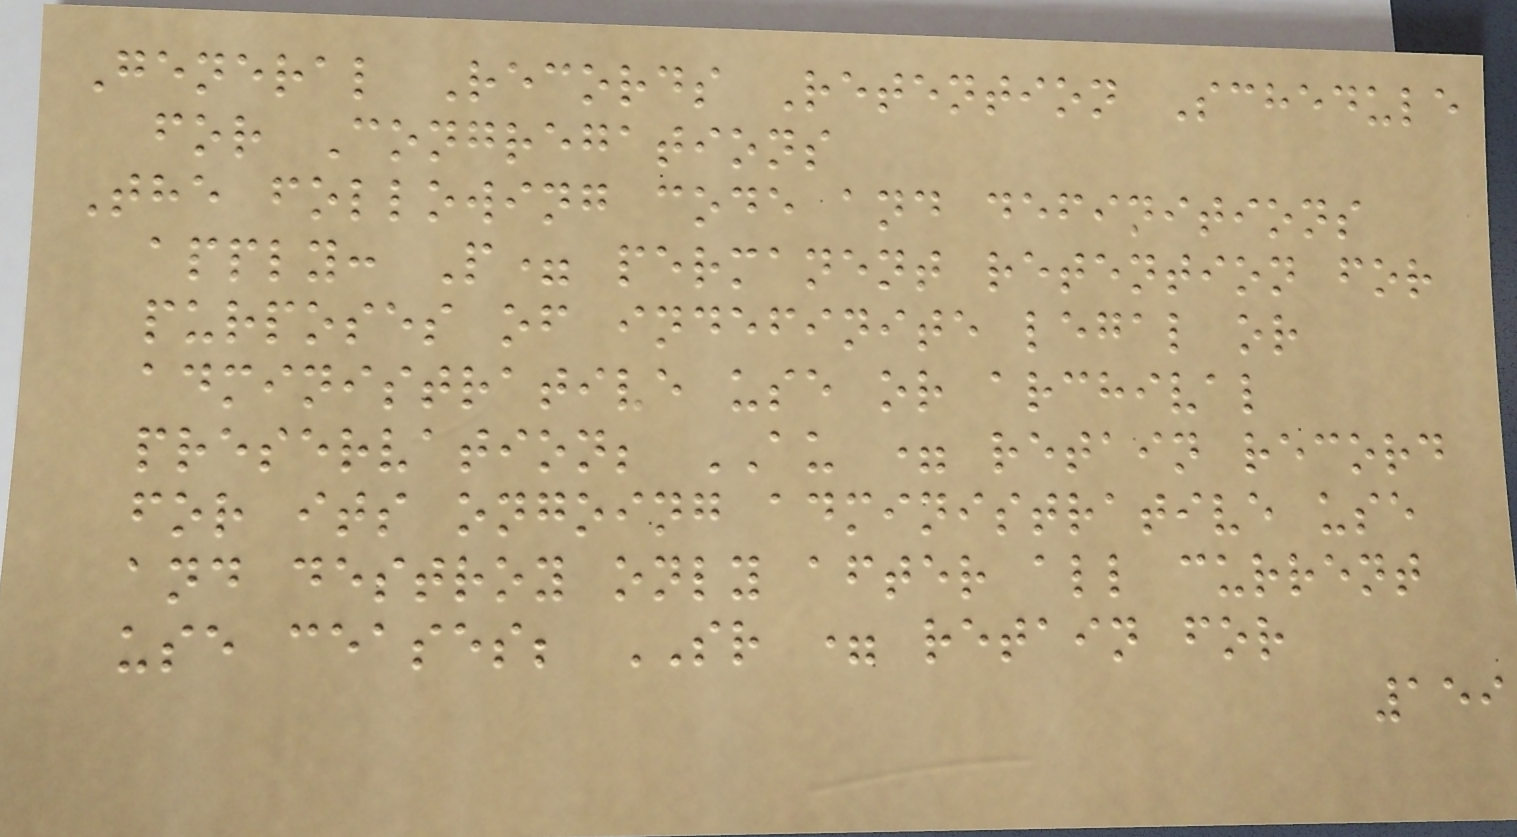General Records Retention Schedule
for Congregations
The following code and definitions
apply: P= permanent retention for
purposes of indefinite legal or
administrative use or archival
preservation; AU = retain record
for its ongoing administrative use
and destroy only after all current
use ceases; SR = retain for
159
